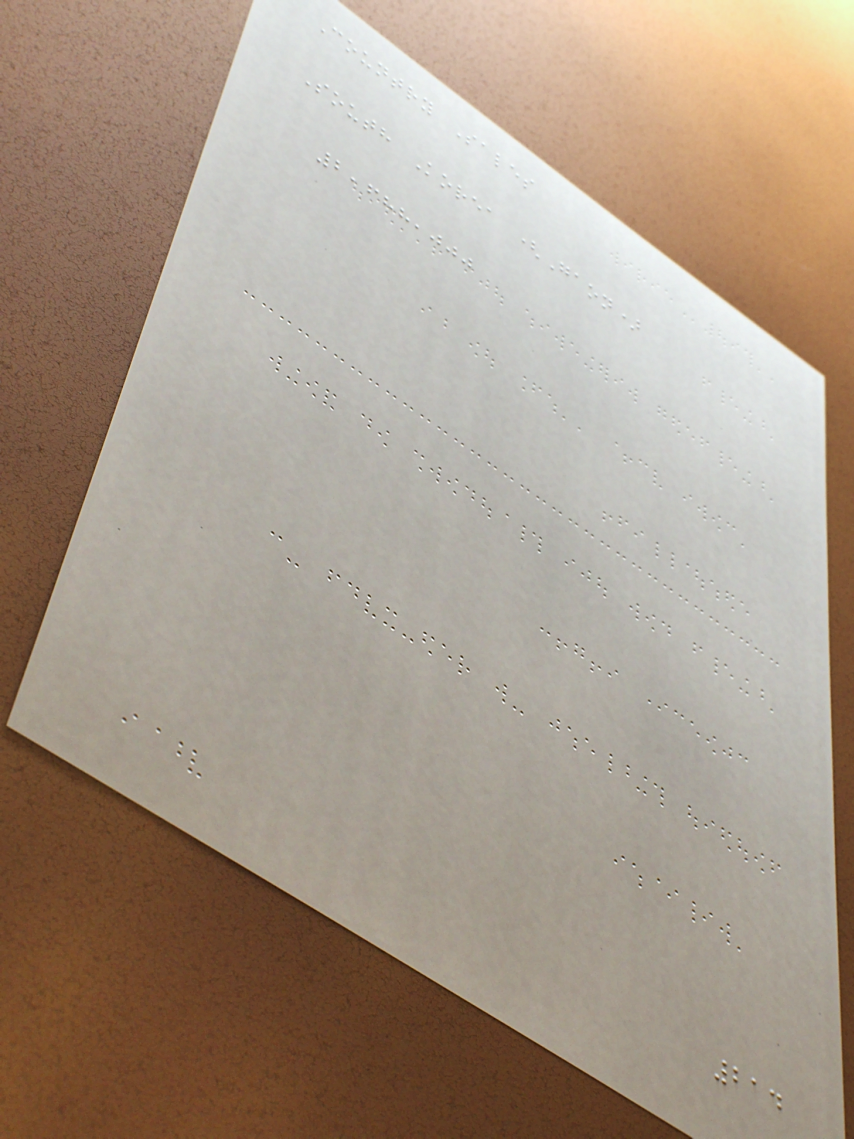Country Sales
South Korea (Gaon)
2,688,000
214
